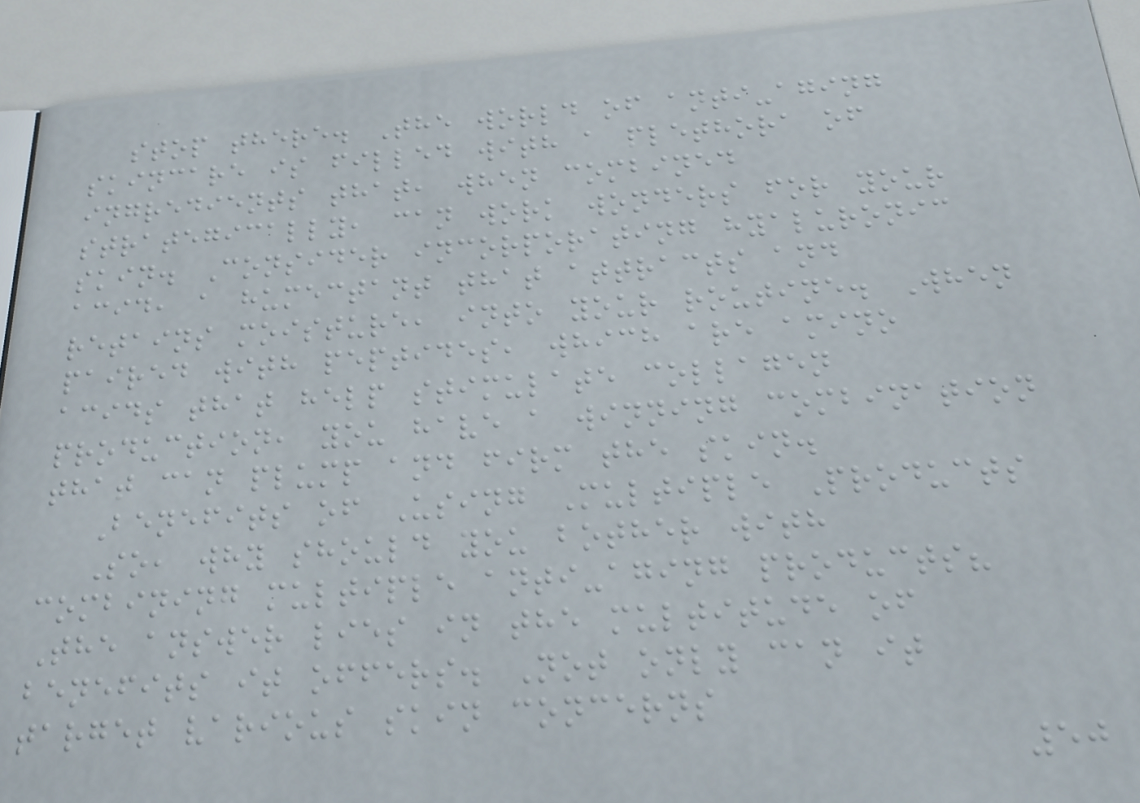stop there. The world of anti-aging
skincare is filled with a plethora of
ingredients that, when combined
strategically, can work wonders for your
skin. Consider incorporating hyaluronic
acid, a humectant that attracts and
retains moisture, into your routine. When
paired with peptides, which are amino
acids that help stimulate collagen
production, you have a winning combination
that can plump and firm the skin.
Benefits of Using Multiple Products
So, why should you bother with
combining multiple anti-aging products?
The answer lies in the multitude of
benefits it offers. Not only can it
target various skin concerns
50
